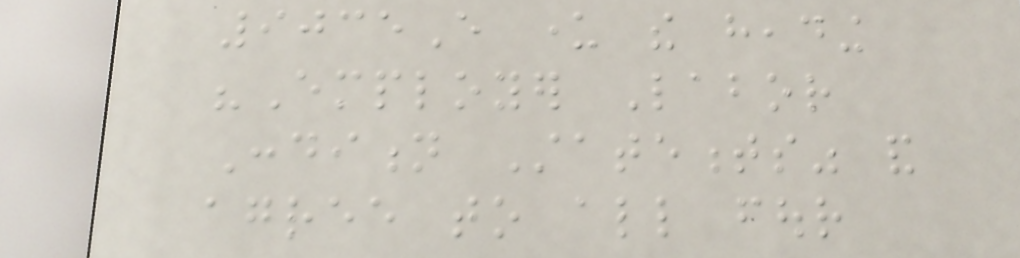9035E under the heading
"Employer Labor
Condition Statements" and
agree to all four
